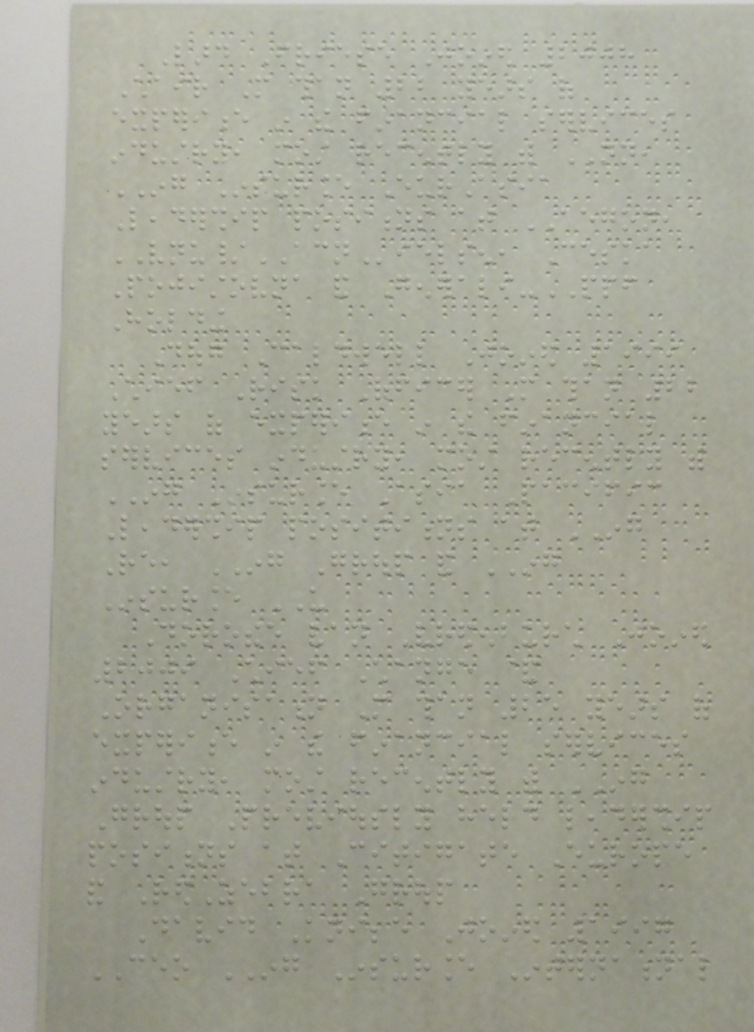Lard Friese Joined 2008
Chair More than 22 years of
experience in the financial services
industry, most recently with NN,
ING Insurance EurAsia
Leadership positions at AEGON,
VNU/ACNielsen, Ceska
Pojistovna and Generali-PPF
Holding
Doug Caldwell Joined 1999
Chief Risk Officer More than 22
years of experience in the financial
services industry, most recently with
ING Insurance Asia Pacific
Leadership posititions at ING
Re, ING Group and ING
Insurance US
Dorothee van Vredenburch Joined
2009 Chief Change &
Organisation More than 25 years of
experience in the financial services
industry, most recently with ING
Group Previously held leadership
positions at Citigate Europe
and RedZebra Group
David Knibbe Joined 1997
CEO ING Insurance International
